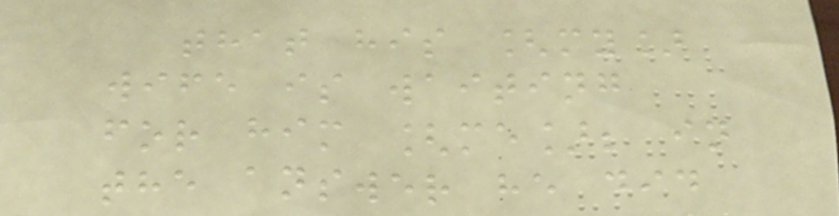that his [my]
wife is waiting
for him [me]; in
the answer he did
